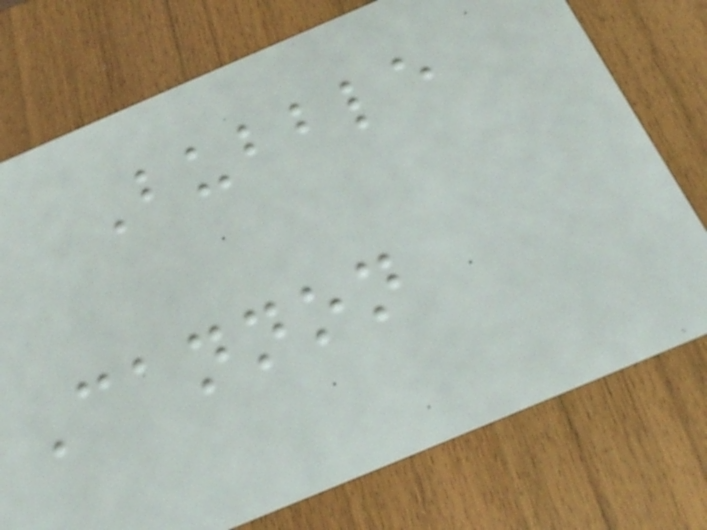Bubble
Cannon
